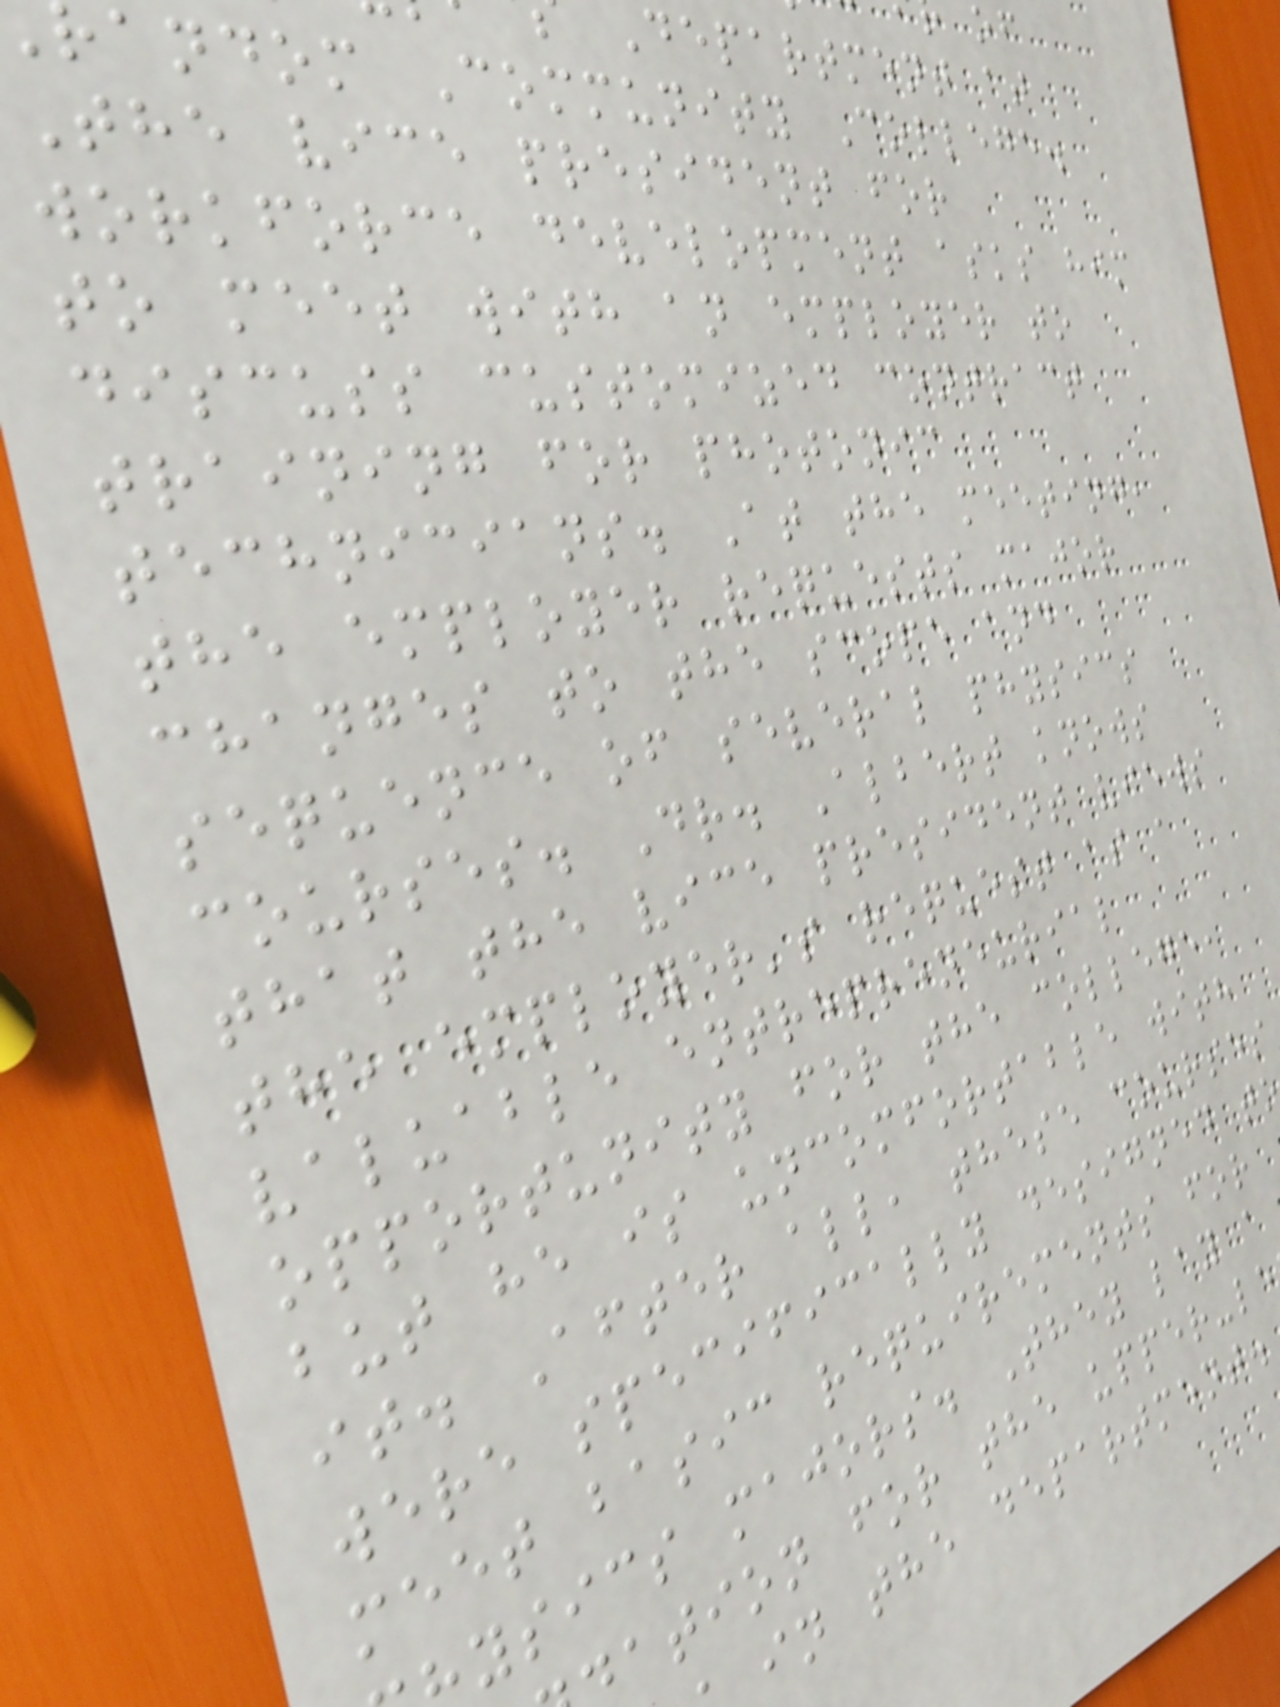Department at
random Community College.
The vice president for
workforce development asks him
to meet with an employer to
discuss customized contract
training for photonic
technicians. At the meeting,
the employer requests major
changes to the scope and
sequence of several physics
courses. Dr. Albert knows
that the vice president views
the employer's request as a
valuable entrepreneurial
opportunity for the college,
but he is uncomfortable with
it. After all, these courses
were specifically designed t
meet basic requirements for
ysics majors. They lay a
ation for the upper-le
in the department.
